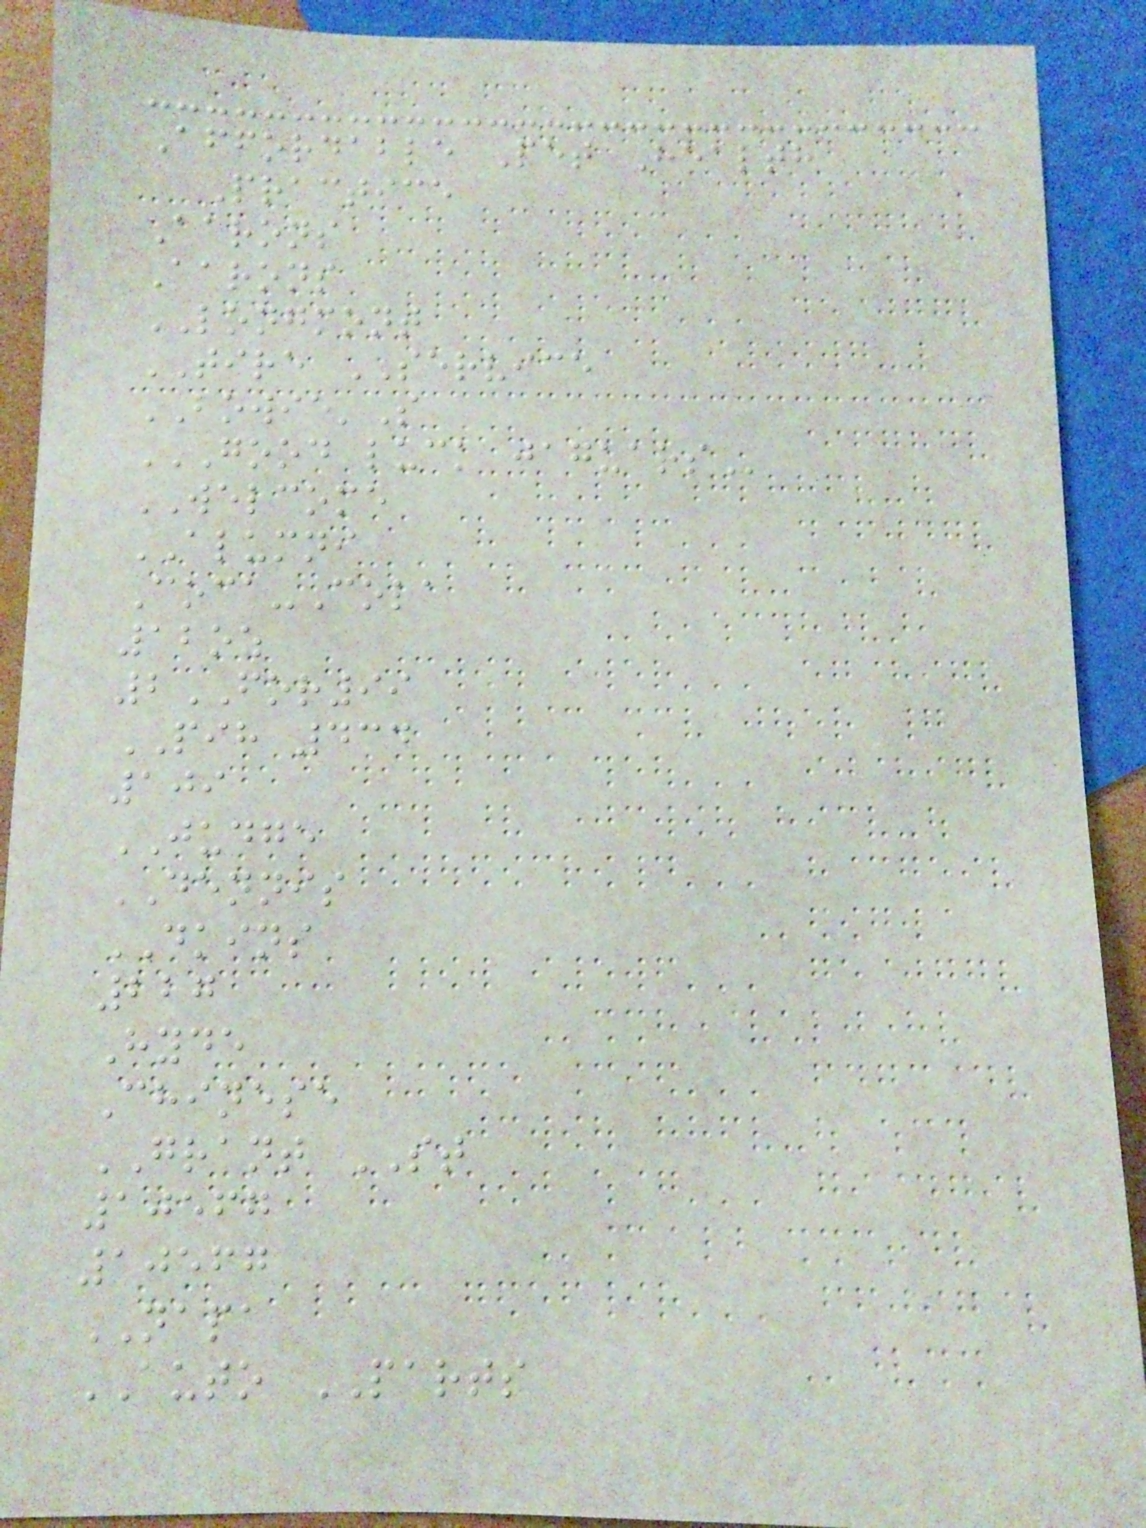Affordable Pet Health
Practice
Aarons
Aarons
LONGMONT
TIRE SERVICE
BOWIE'S
GOOD LUCK JAGUARS
WELCOME
ALUMNI
Coca-Cola
12oz
2FOR99
PIH 434
109
JUDGE
DENNIS
DKINS
227
Hyde
Chinese
GRANT ST
10567
10567
NAPA
AUTO PARTS
